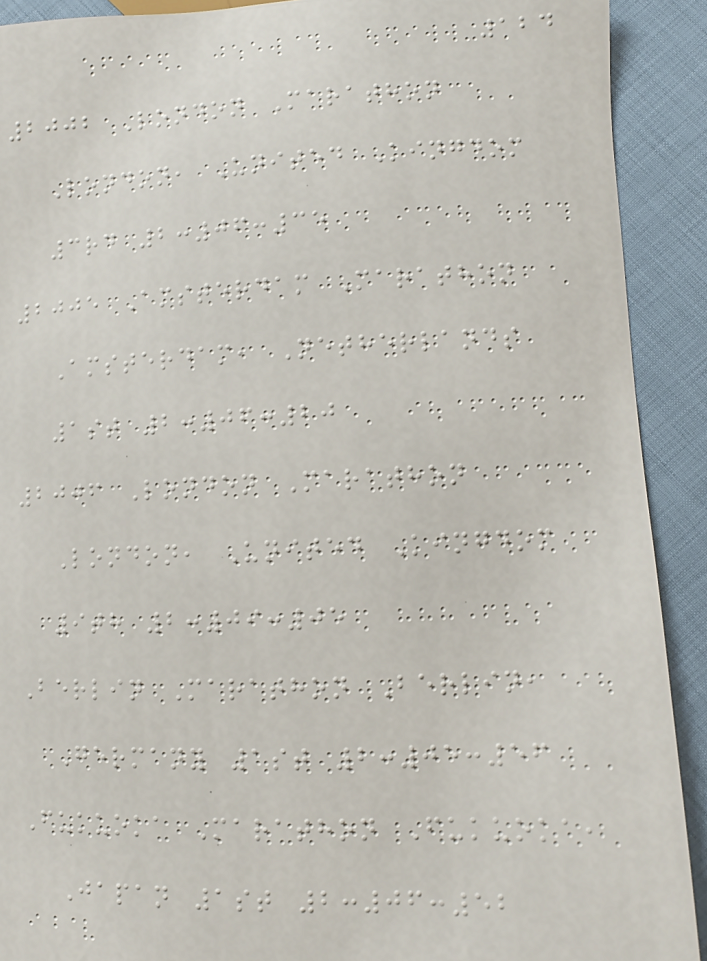124
2002 London Marathon
London, United Kingdom
3rd 2:06:35
2005 Amsterdam Marathon
Amsterdam, Netherlands
1st 2:06:20
2006 London Marathon
London, United Kingdom
9th 2:09:05
Berlin Marathon Berlin,
Germany 1st 2:05:56
Fukuoka Marathon Fukuoka,
Japan 1st 2:06:52
